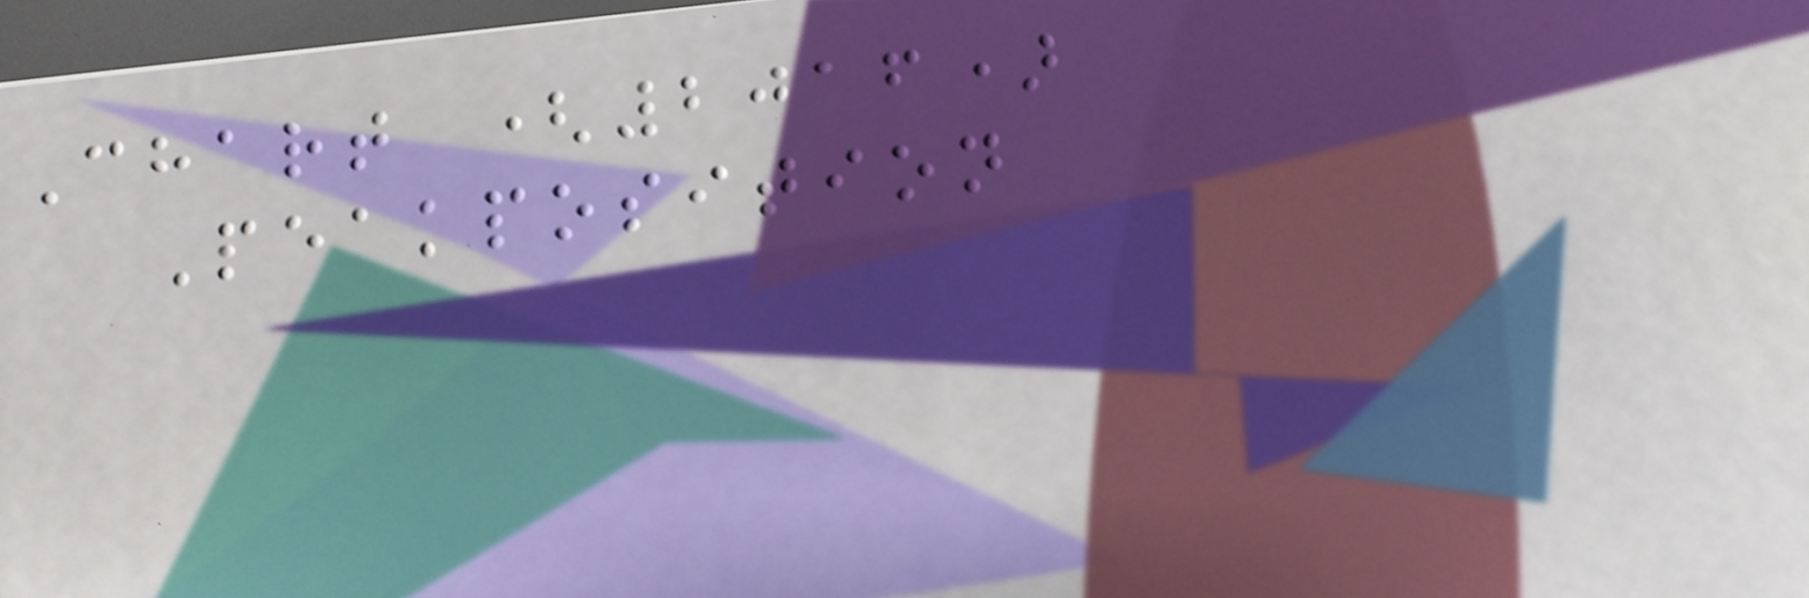Chart (2016)
Peakposition
